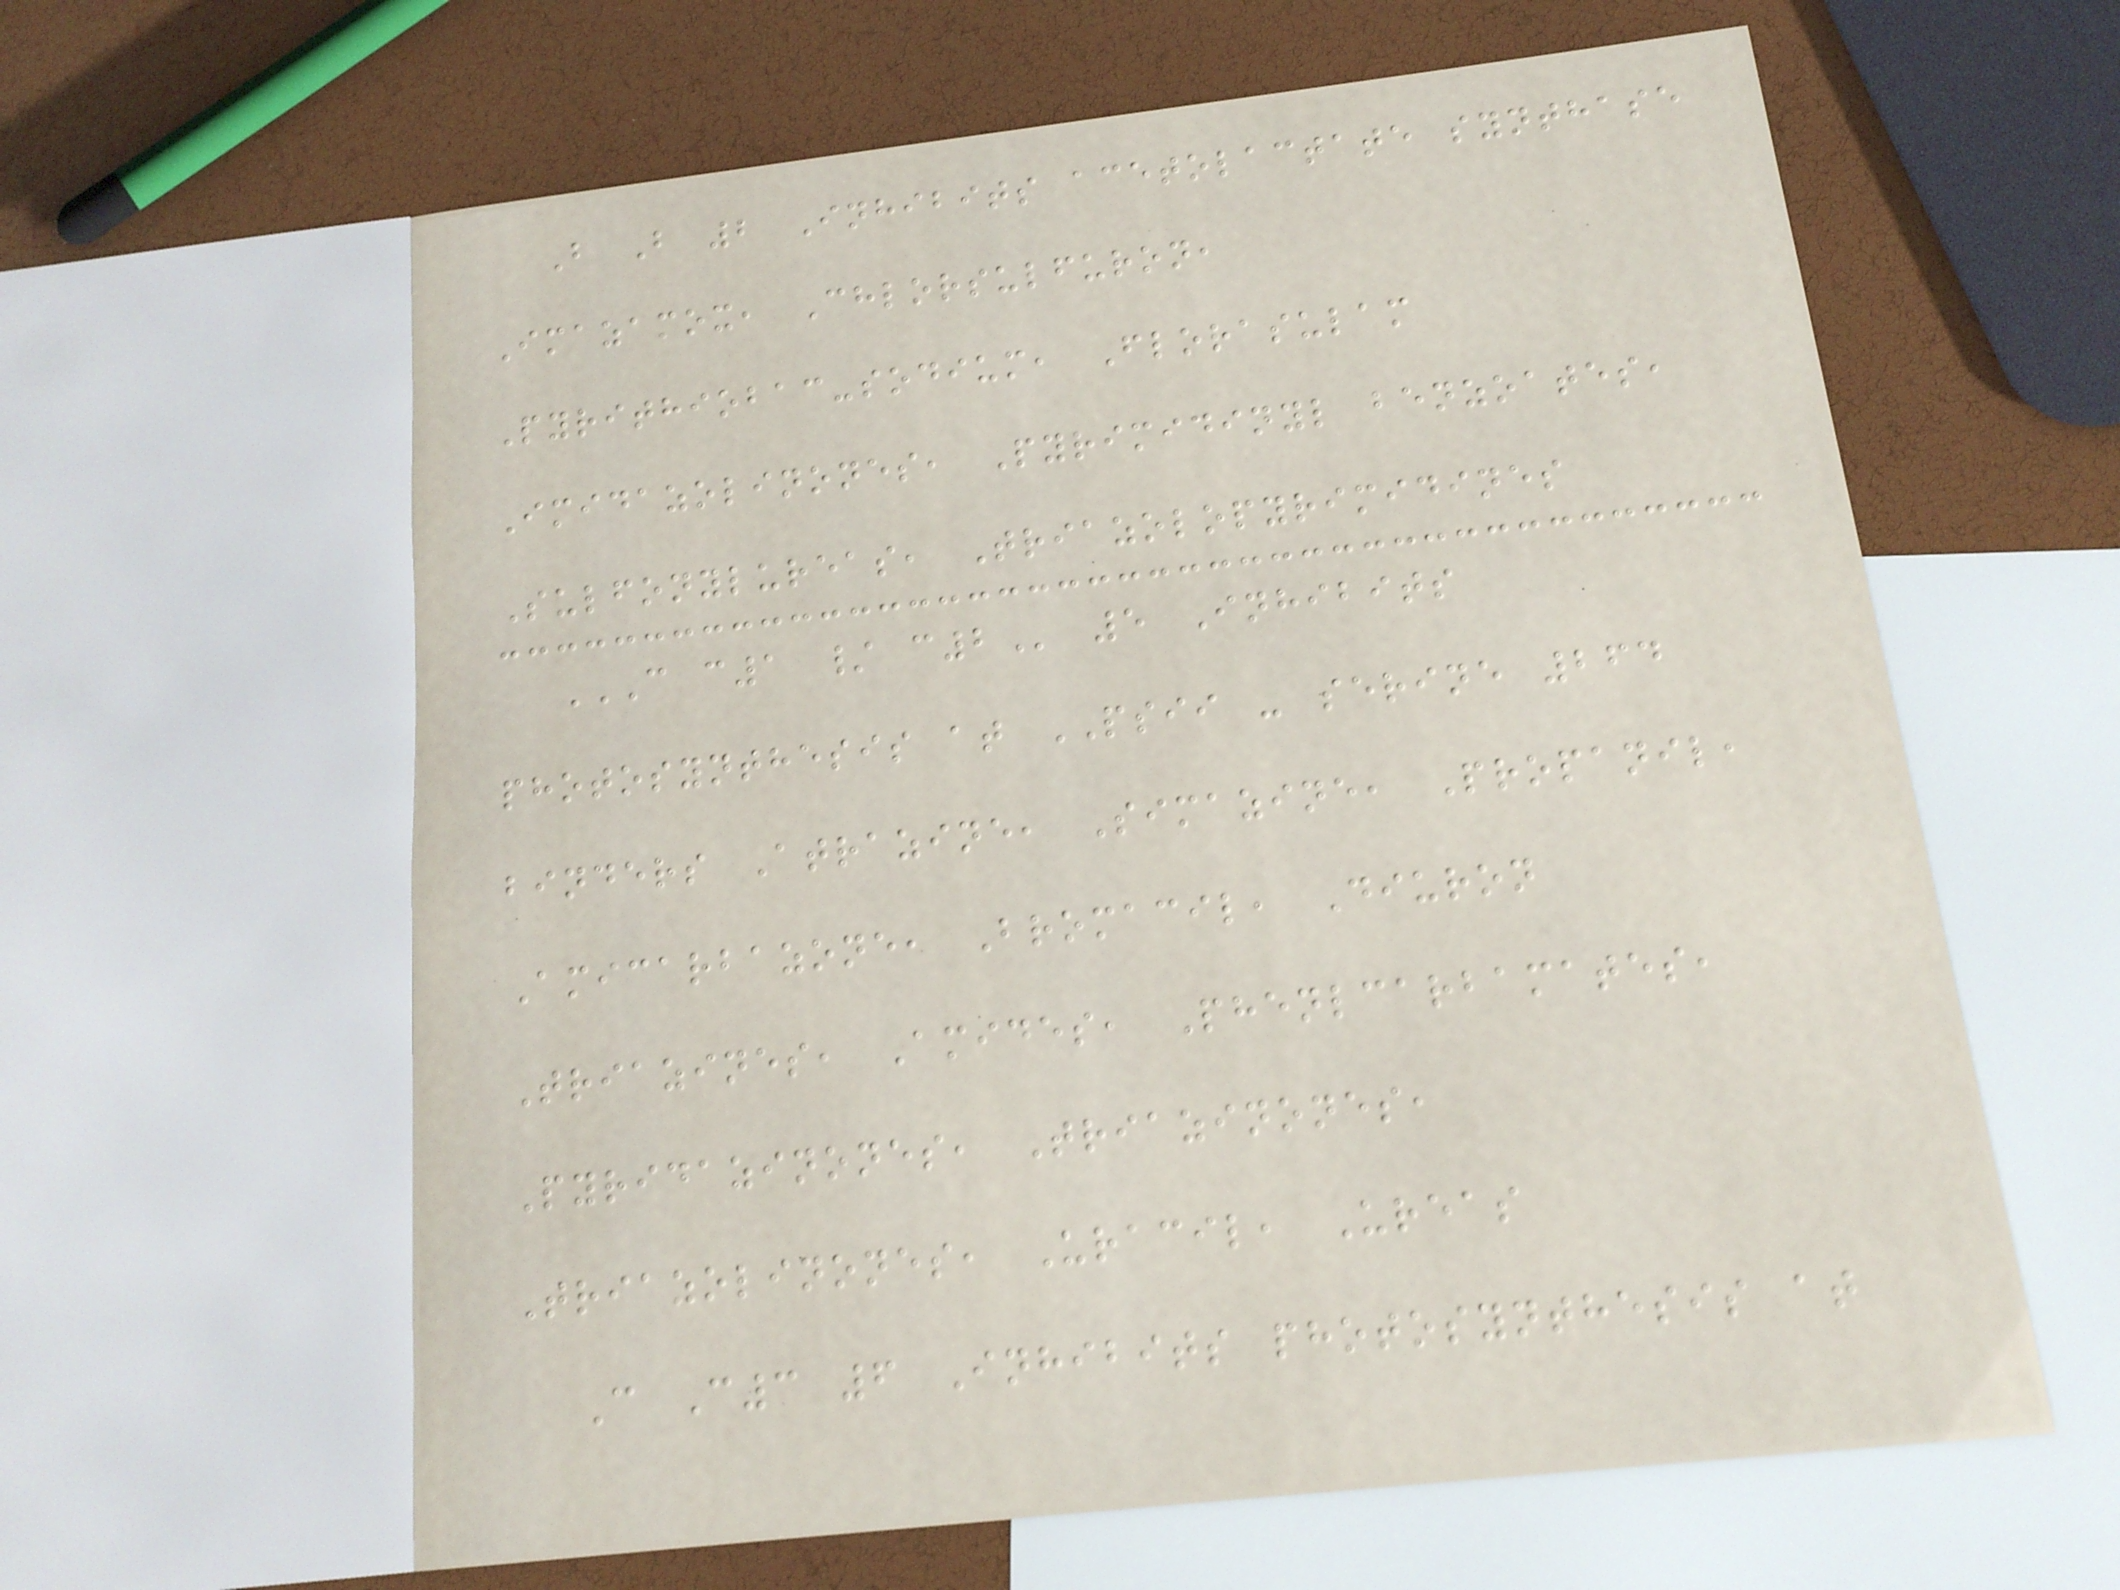B B 2 Inhibits acetolactate synthase
Imazamox, Chlorsulfuron,
Pyrithiobac-sodium, Florasulam
Imidazolinones, Pyrimidinyl benzoates,
Sulfonylureas, Triazolopyrimidines
C C1 / C2 5 Inhibits
photosynthesis at PSII - serine 264
binders Atrazine, Simazine, Propanil,
Amicarbazone, Bromacil, Diuron
Triazines, Amides, Phenlcarbamates,
Pyridazinones, Triazinones,
Triazolinones, Uracil, Ureas
C C3 6 Inhibits photosynthesis at
